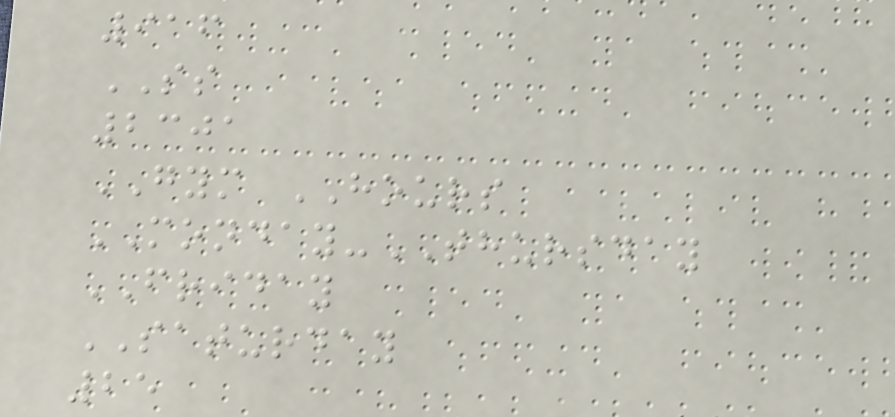916
SS
2301
GYM HOURS
MONDAY-THURSDAY
FRIDAY
SATURDAY
25
